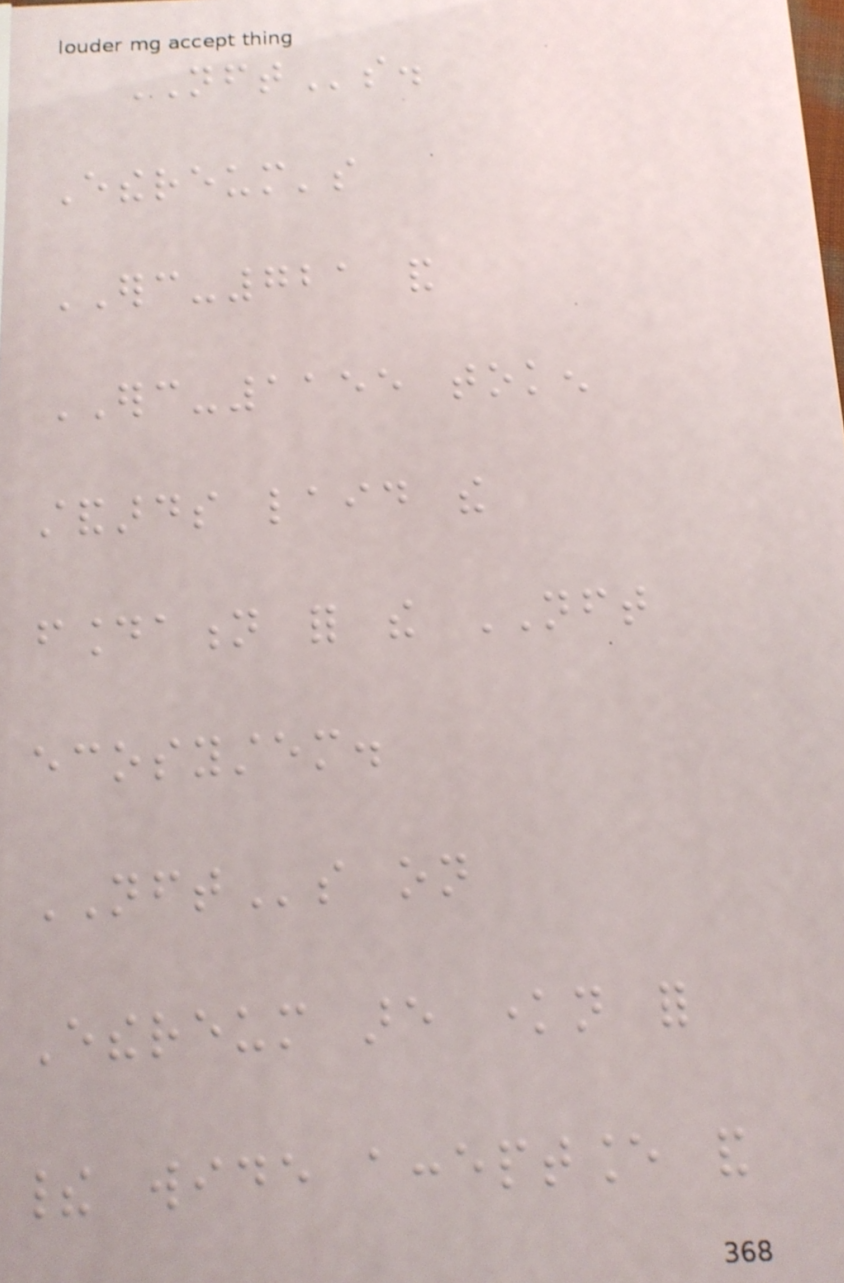NFTs.
Ethereum's
ERC-721 and
ERC-1155 token
standards laid the
foundation for the NFT
ecosystem.
NFTs on
Ethereum are known for
their wide acceptance and
